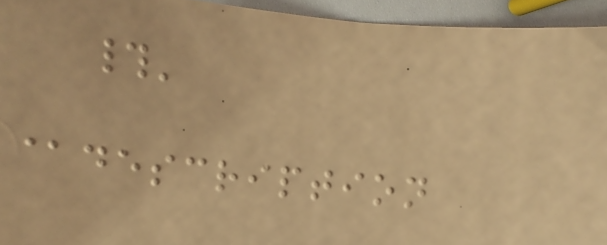#'
@description
